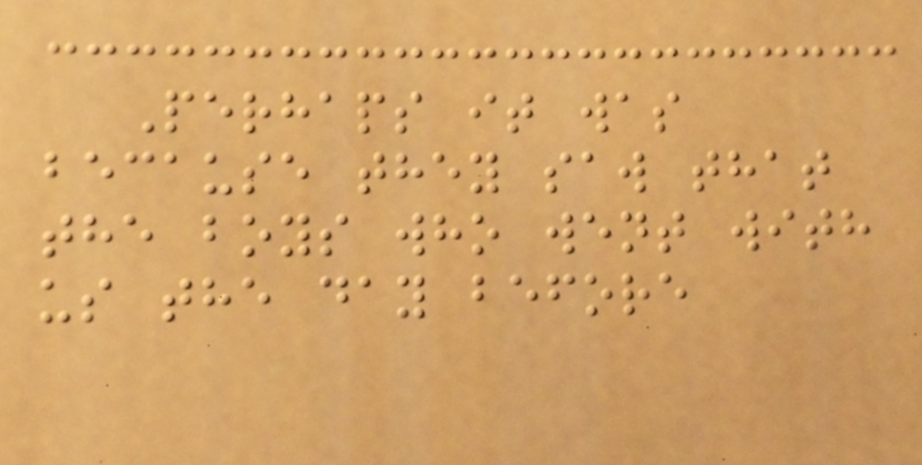Perhaps it was
because they saw that
the boys who went with
us the day before
